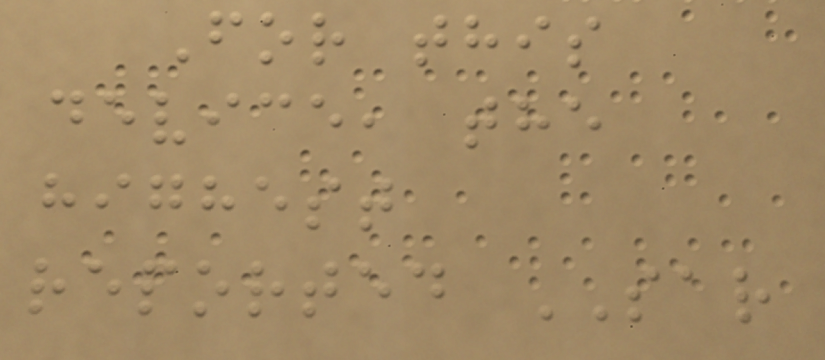For this
device, the
highest
reported SAR
